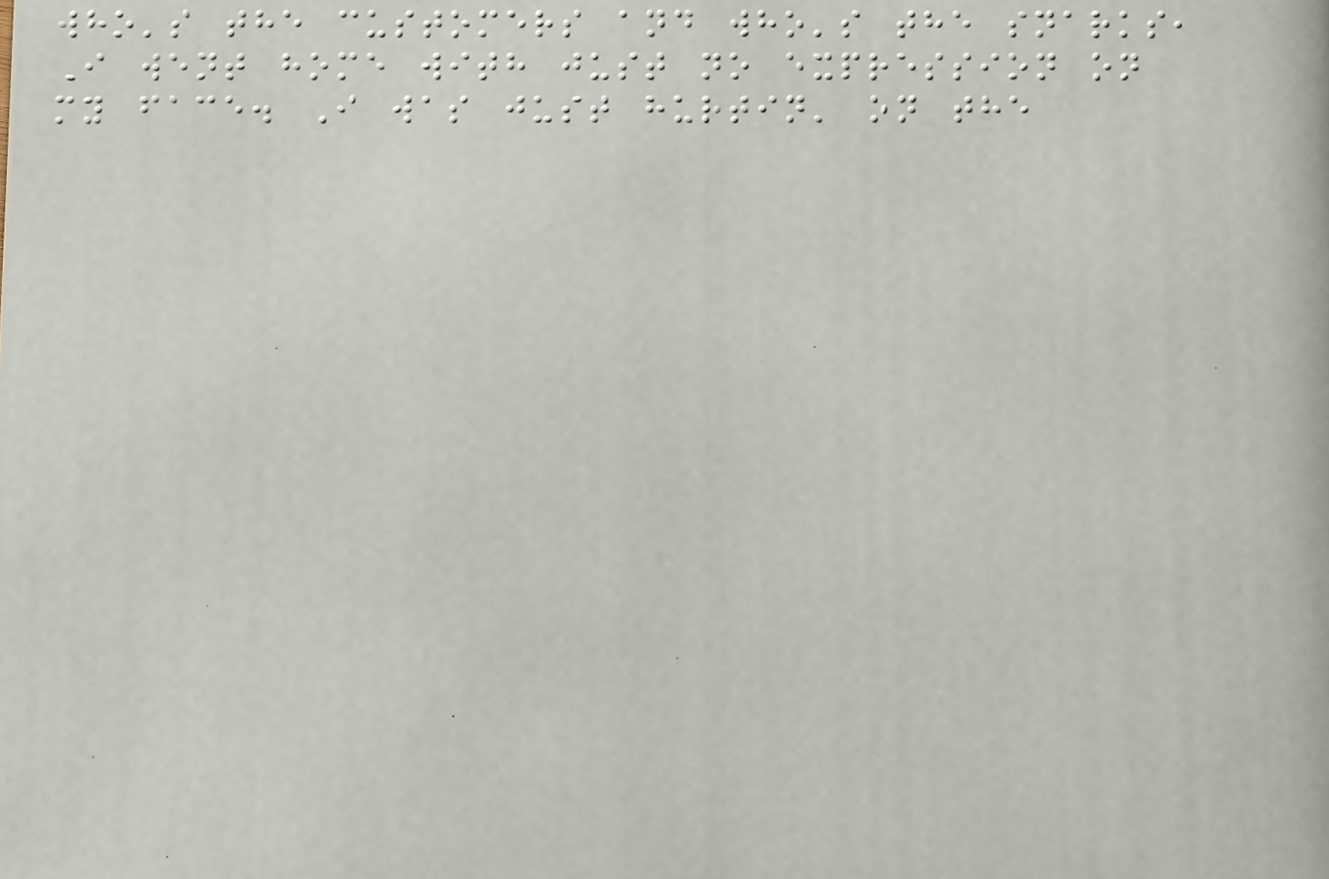who's the customers and who's the snarks,
I went home with just no expression on
my face. I was just hurtin' on the
